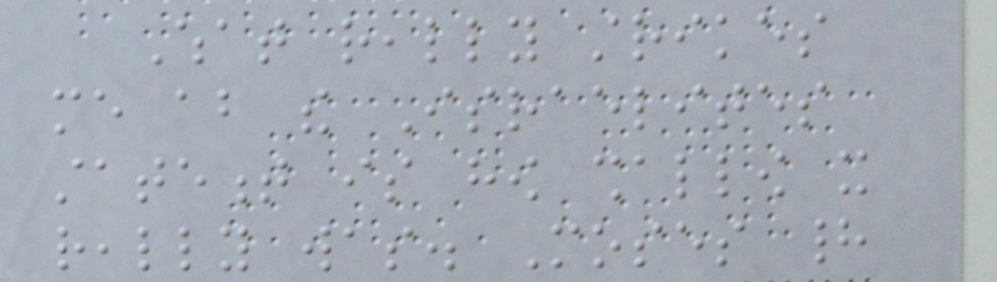What really strikes
me about the Israelites
statement is how shallow it
really was. Moses had
